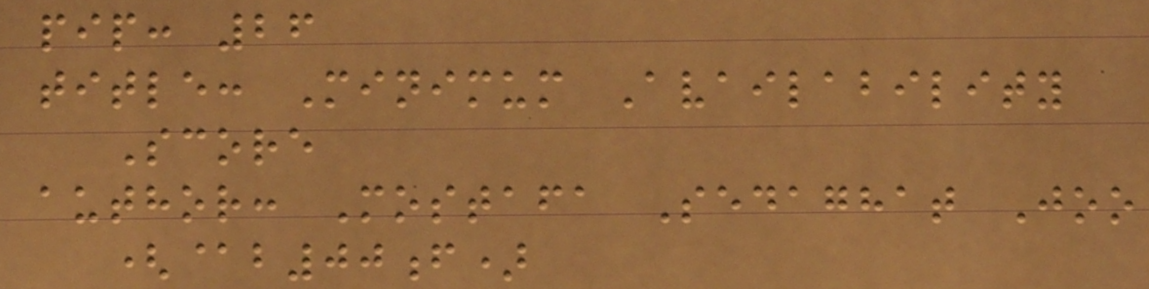pip: 26
title: Minimum Availability
Score
author: Mostafa Sedaghat Joo
(@b00f)
